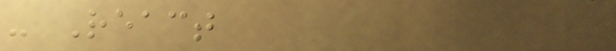- React
